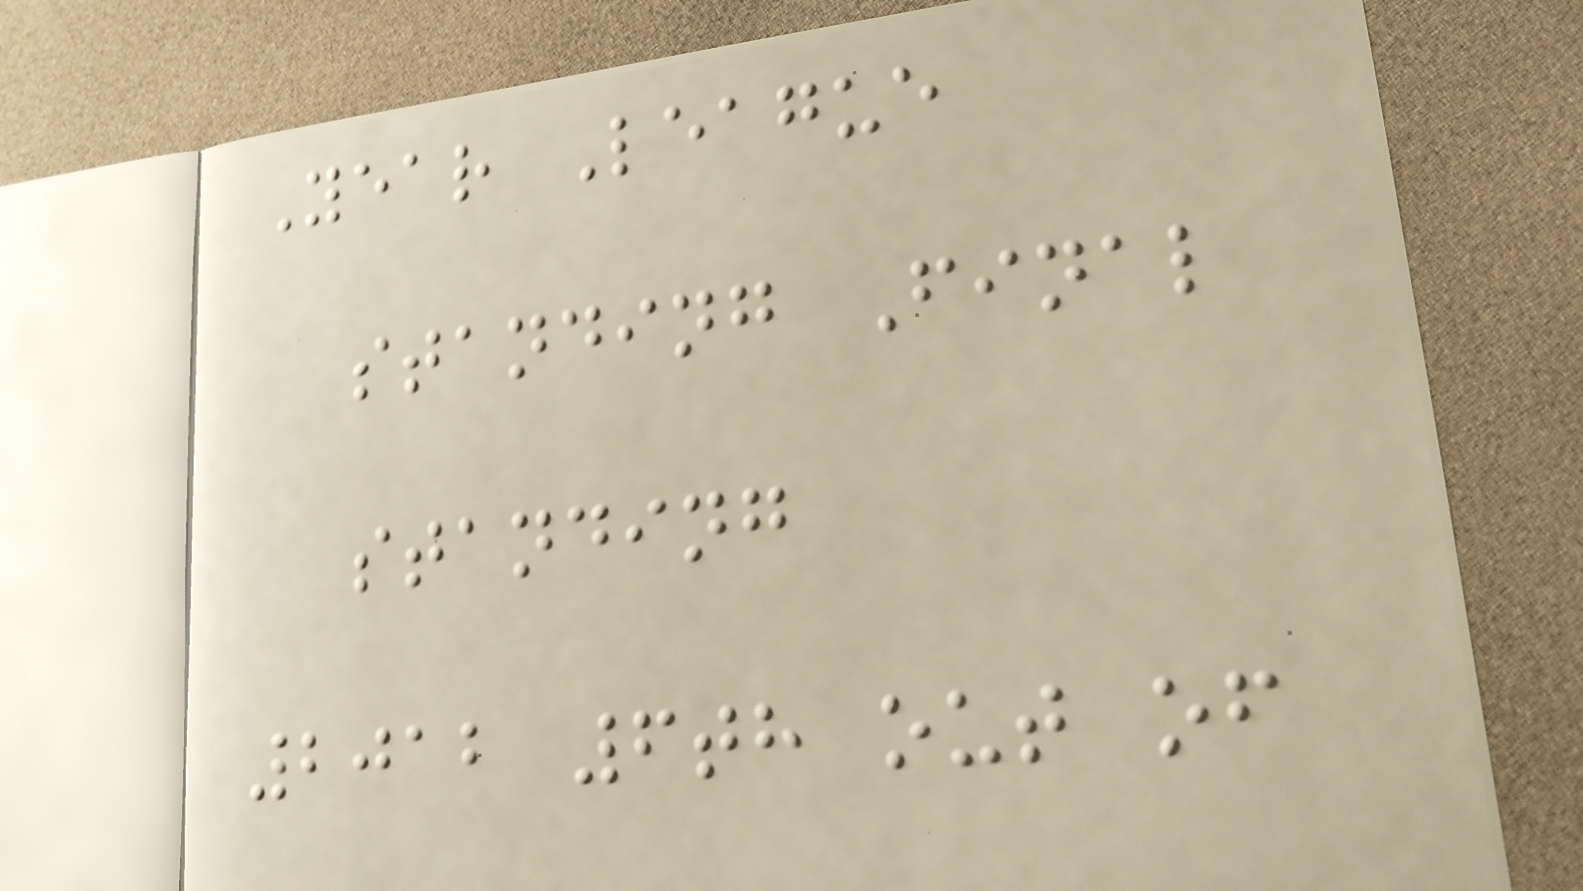Year League
standing Final
standing
2012 6th out of
